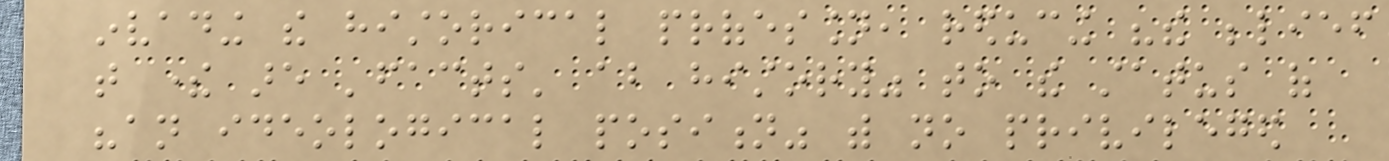invading the historical profession, reducing "the belief
that there are 'facts' about history" to the status of
"an ideological position" with no privileged
